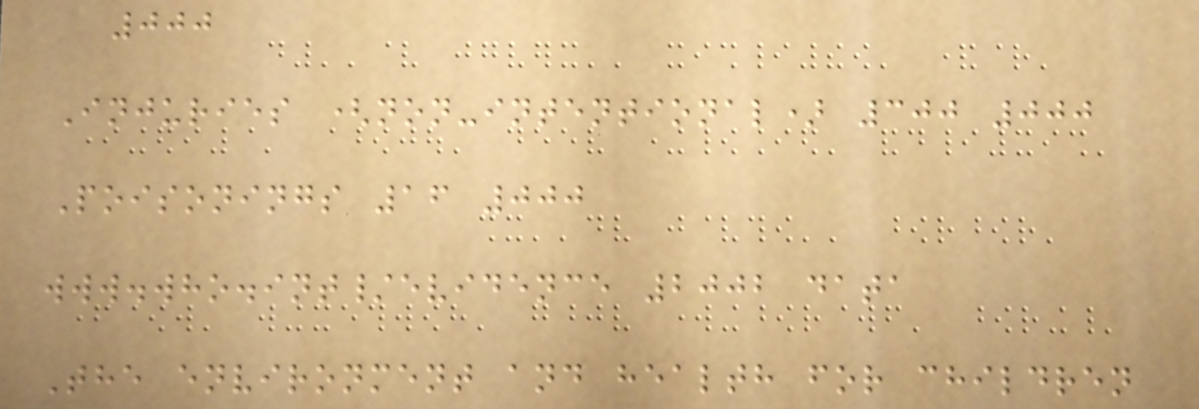000
Injuries (non-intentional) 300 000
Poisonings 16 000
www.who.int/evidence 2002 data
The environment and health for children
